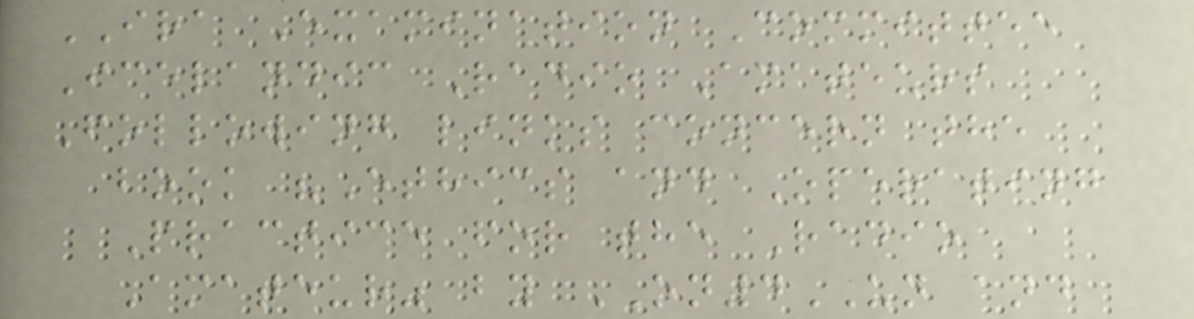IRA Examination Committee
Icelandic Radio Amateurs
Following links concern the
book "Ethics and Operating
Practice for the Radio
Amateur" by ON4UN and
